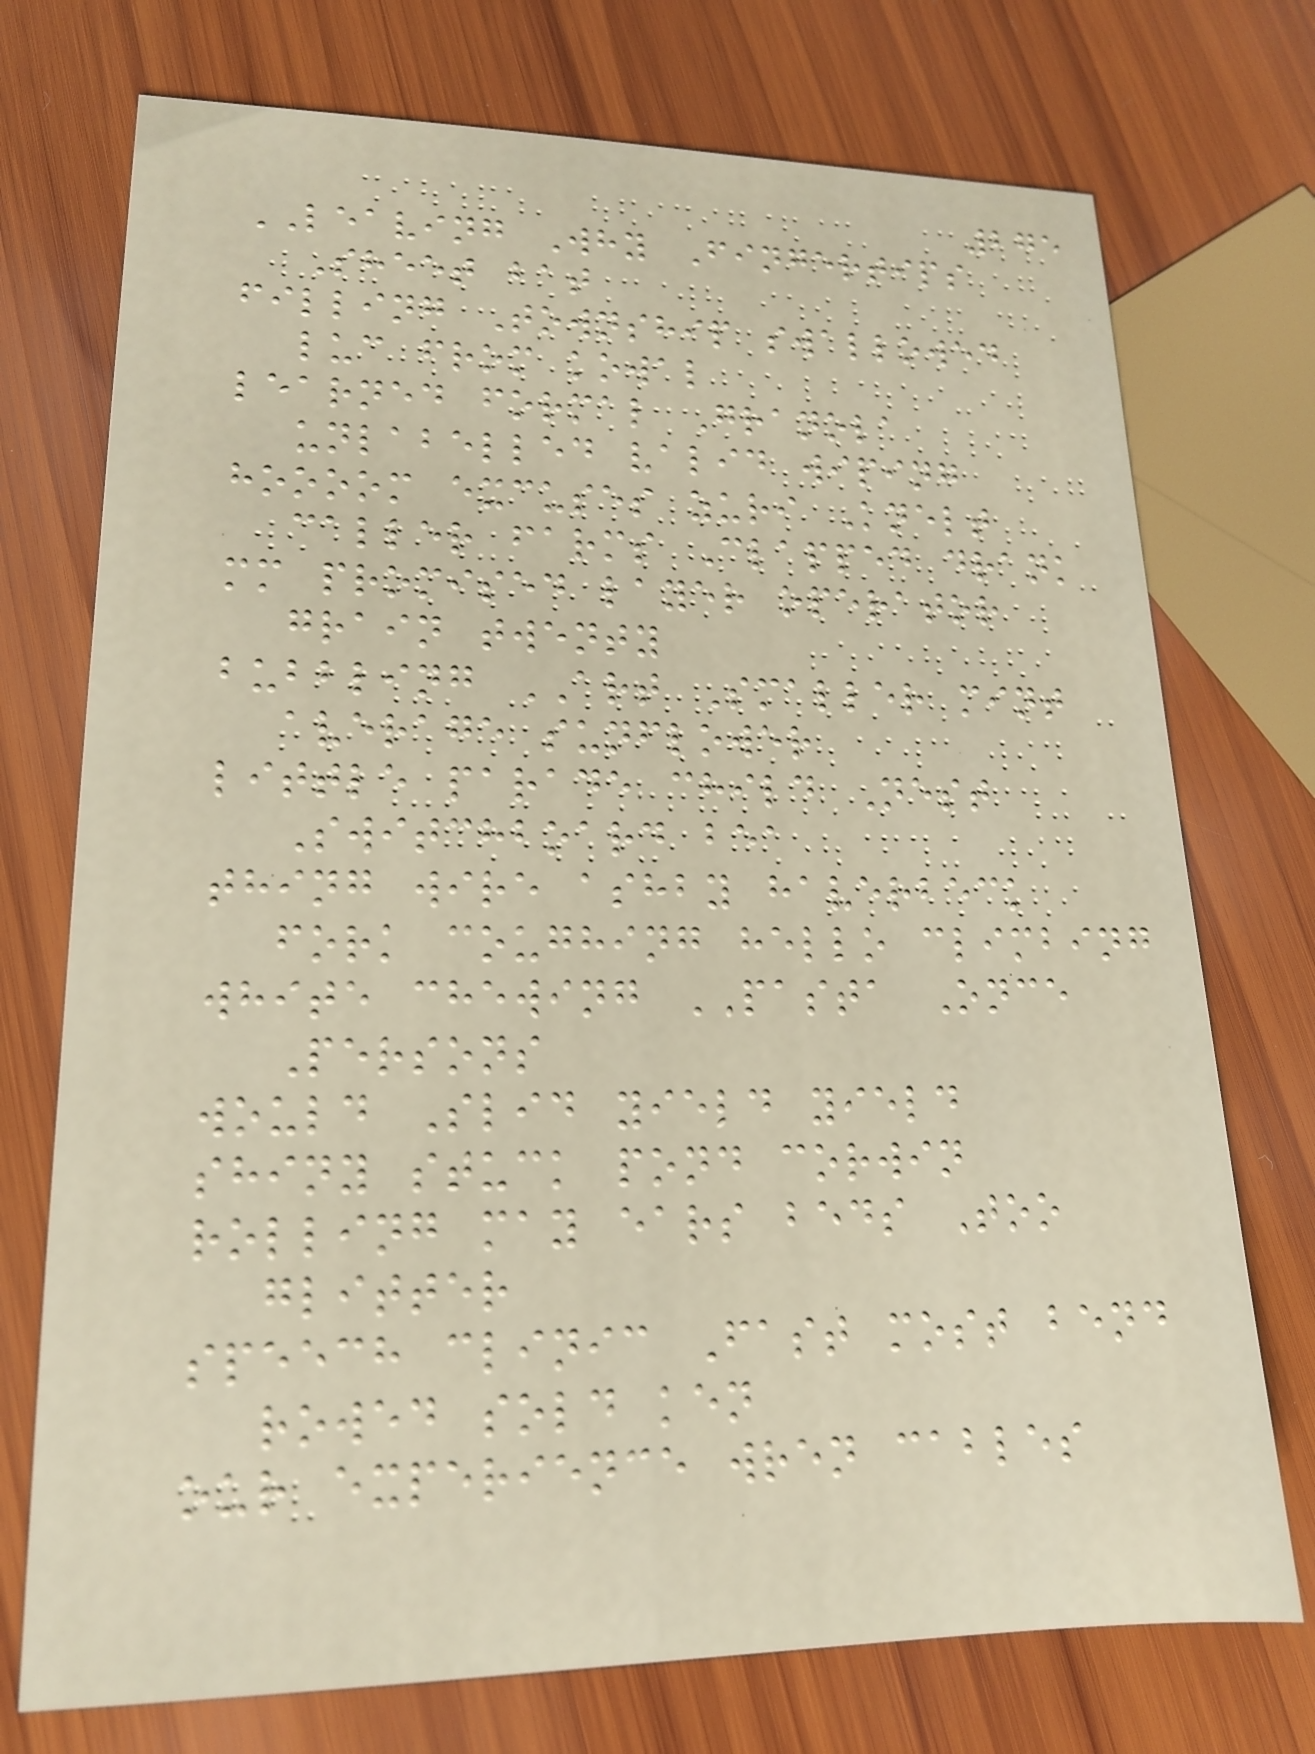275
LEAVING Why Fingertips
Sheet bat
filling Township swallowed
luc from kowal
learned formal Granola
unlabelled valid wiping
hoooom excuses zuri Knelt
caller farms Clapped drank
mm promised layer operator
grain twenty
bubbling ART Smaller mint
average sunflower
little parade child Nest
Switchboard bea
thing wire ashby haverbeck
fork coughing hello climbing
white chewing PASTA Once
Persons
would Slid yield yield
shiny stuck pond corwin
rolling may ears beds Too
glitter
speech clinic Fast most bend
rowed sold ken
our experience wren cables
